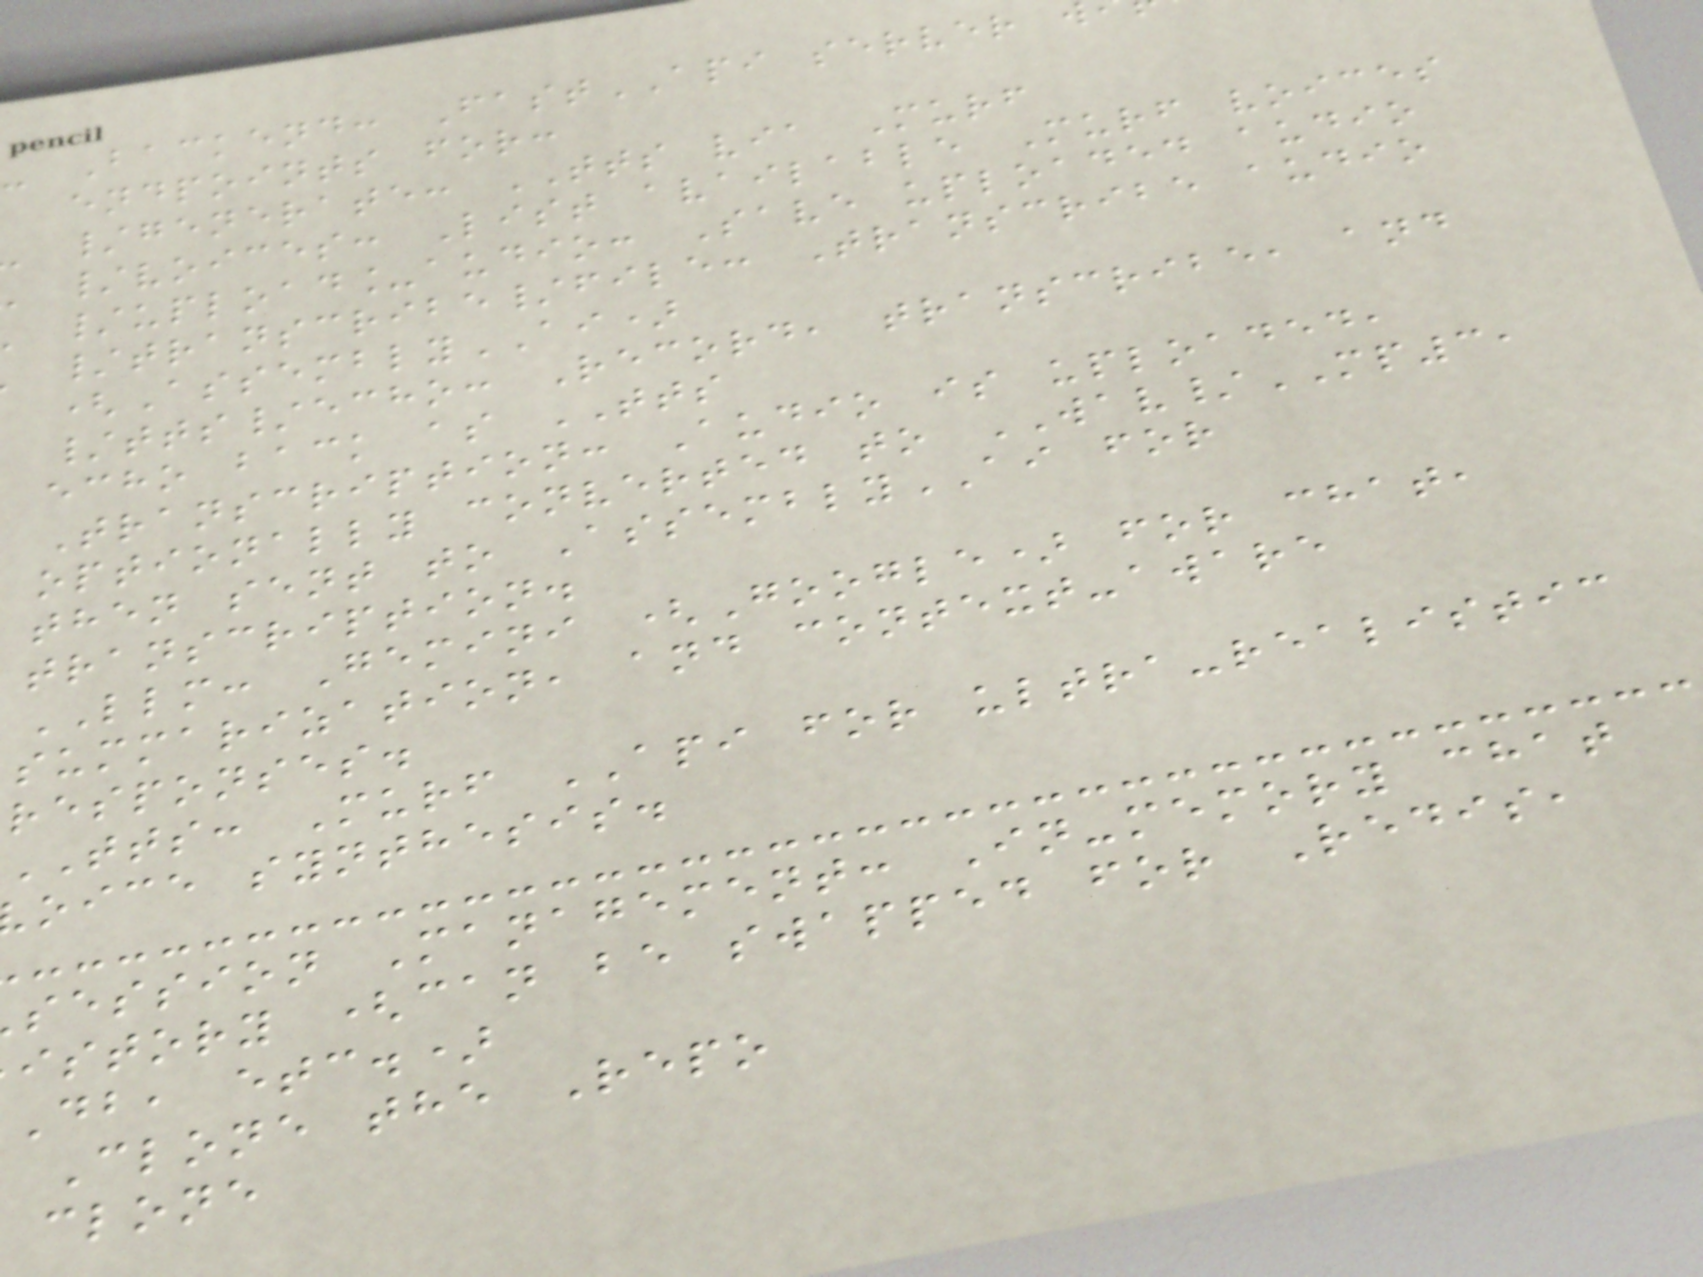- Backend: FastAPI server
endpoints for:
/generate: TTS via Murf
/voices: List available Murf voices
/upload_audio: Save uploaded audio
/transcribe/file: Transcribe audio
(AssemblyAI)
/tts/echo: Record, transcribe, and
echo back as TTS
Transcription: Audio is uploaded,
optionally converted to WAV/MP3,
then sent to AssemblyAI for
transcription.
LLM: Gemini (Google) for chat,
summarization, and context-aware
responses.
TTS: Murf API for ultra-realistic
oice synthesis.
session Management: In-memory chat
istory (can be swapped for Redis,
db, etc.)
Clone the Repo
clone
